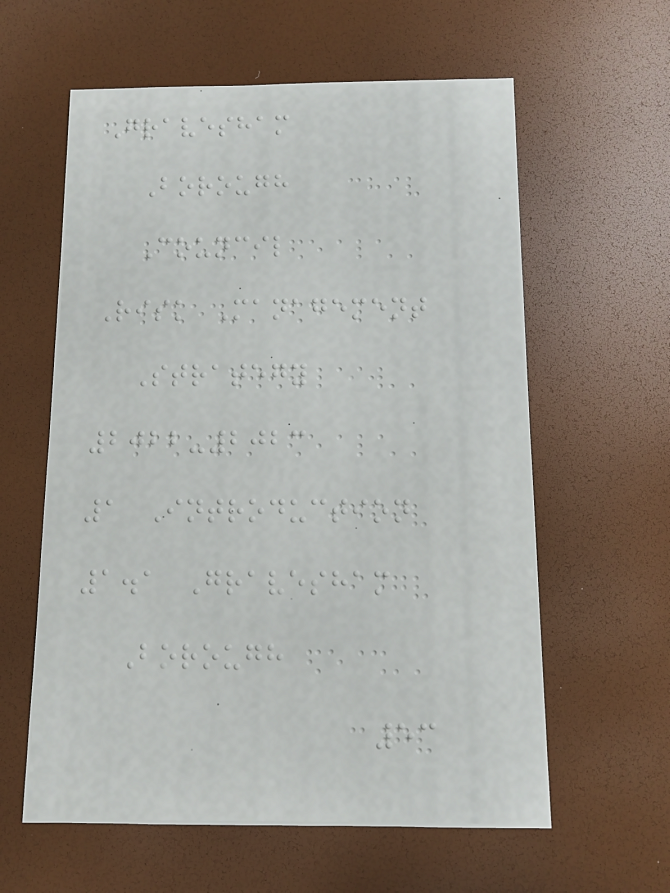Gravesham
Borough
Council
Risk Management
Strategy
2022-2023
1 Introduction
1.1 Gravesham
Borough
53
